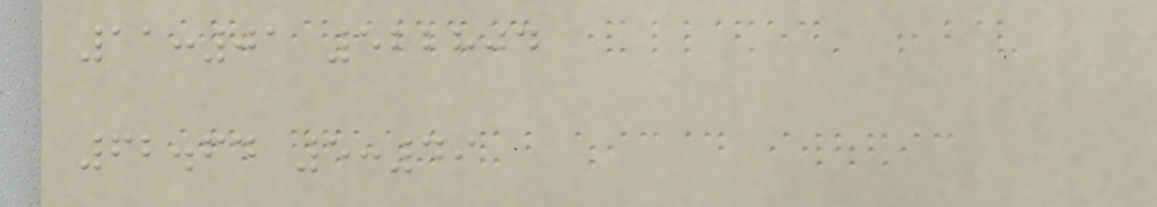11:01 522804
62.64 5:49
